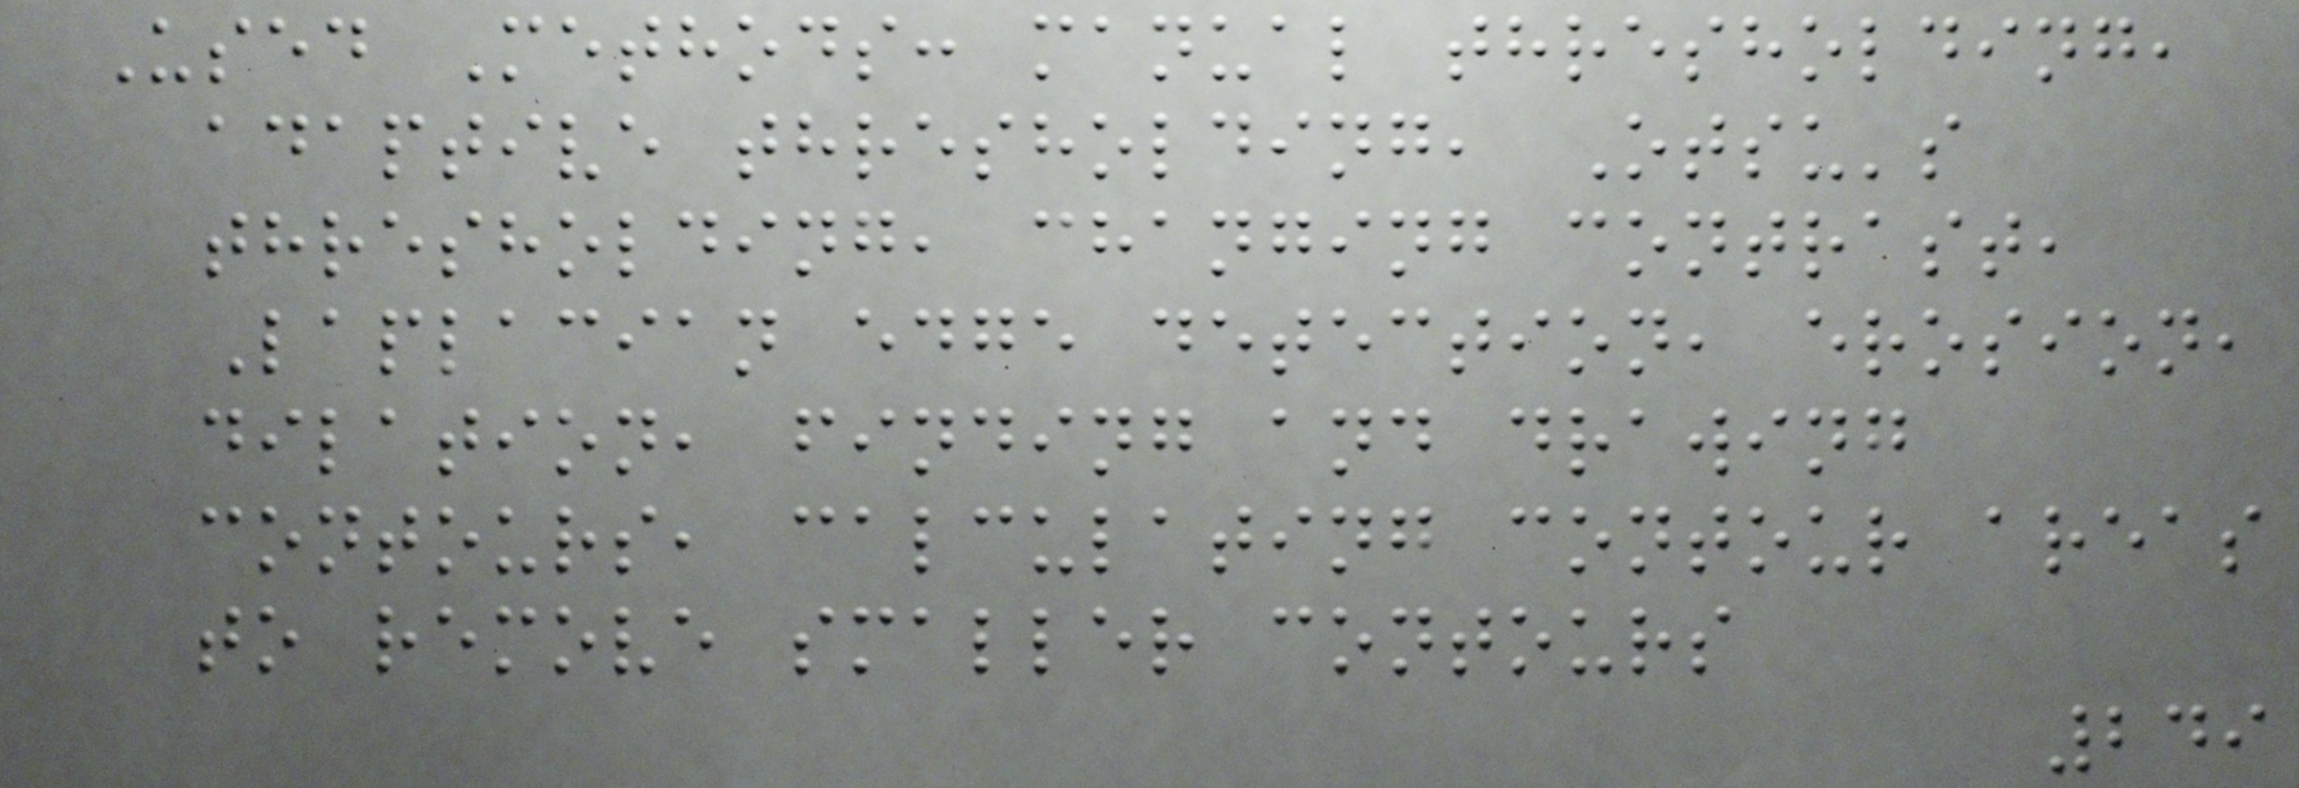Used Methods: manual thresholding,
adaptive thresholding, Otsu's
thresholding, changing contrast,
Laplacian edge detection, erosion,
dilation, finding and drawing
contours, calculating contour areas
to remove smaller contours
249
